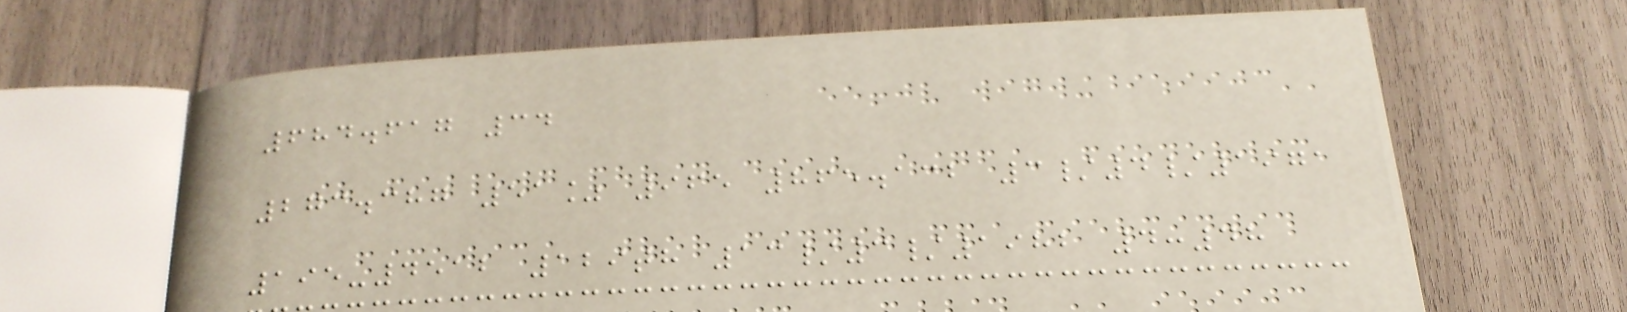684.617 34
273.387 51% 965 865.132 3/4/1971
195-4512 129th 13/3/1982 4:48
